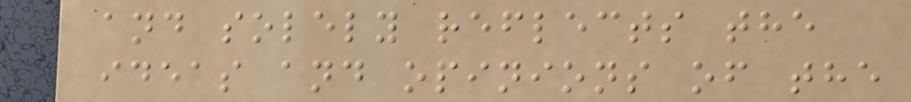and solely reflects the
ideas and opinions of the
